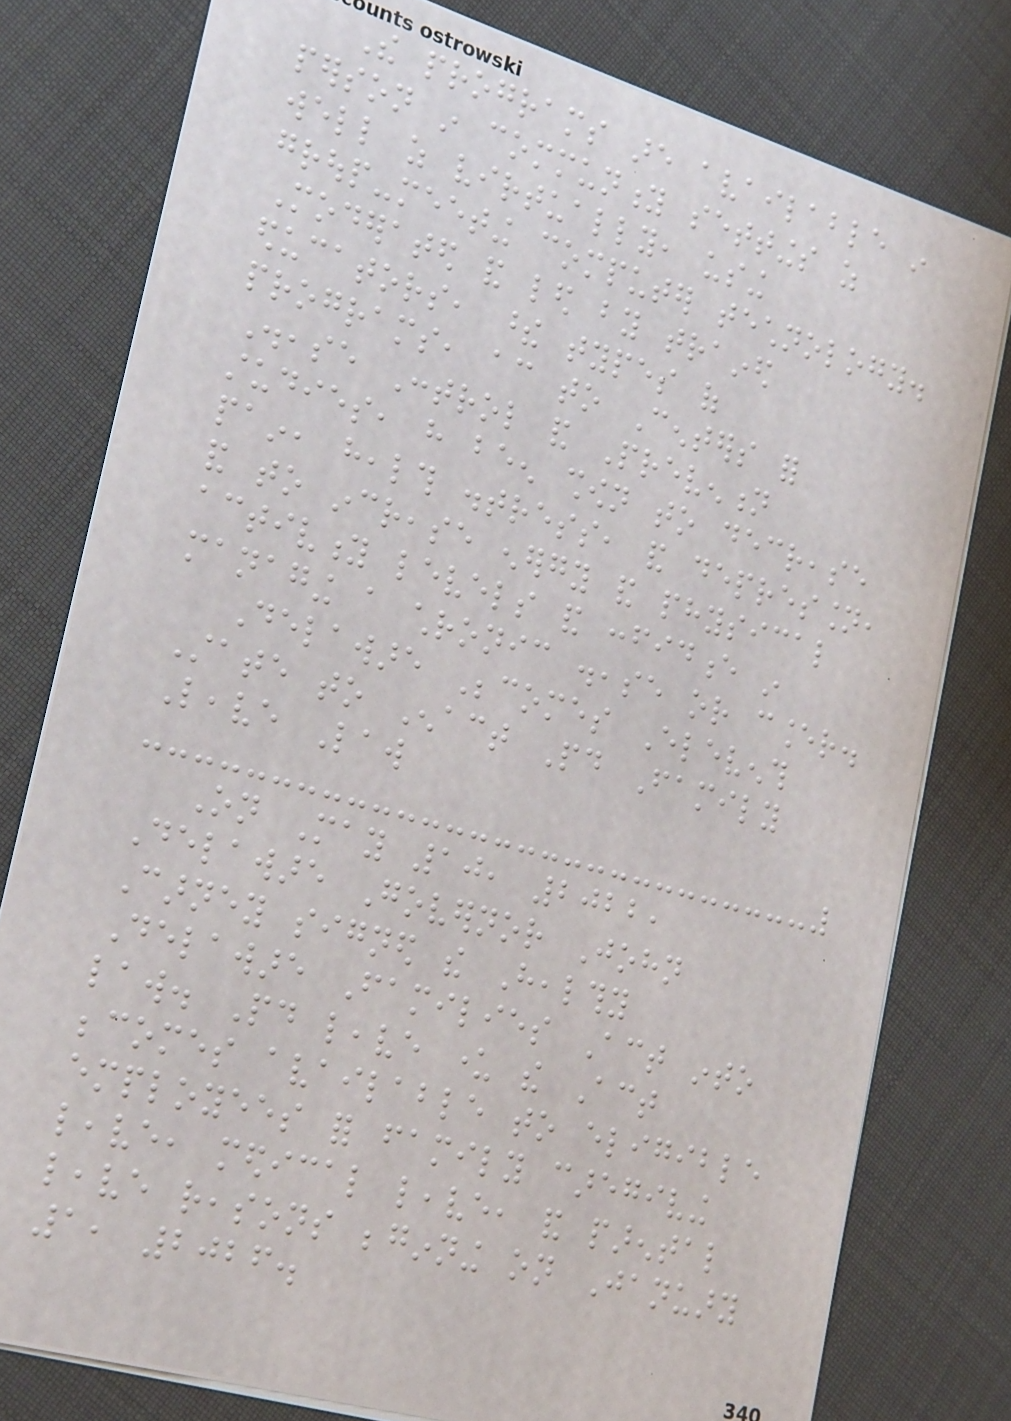The programs are available in
person in community settings as
well as virtually, using
group-meeting computer technology.
Moderated and led by trained
educators, these types of
programs, according to Centers for
Disease Control and Prevention
studies, have been shown to decrease
pain, health distress, and depression,
and to increase energy and physical
activity levels and confidence in
managing a chronic disease or cancer.
Delaware Becomes Eleventh
State to Enact Paid Family
Leave Law
On May 10, 2022,
Delaware Governor John
Carney signed the Healthy
Delaware Families Act into
law. Paid leave under the Act
becomes available to eligible
employees for family caregiving
leave, medical leave, and parental
leave reasons beginning on January
1, 2026.
